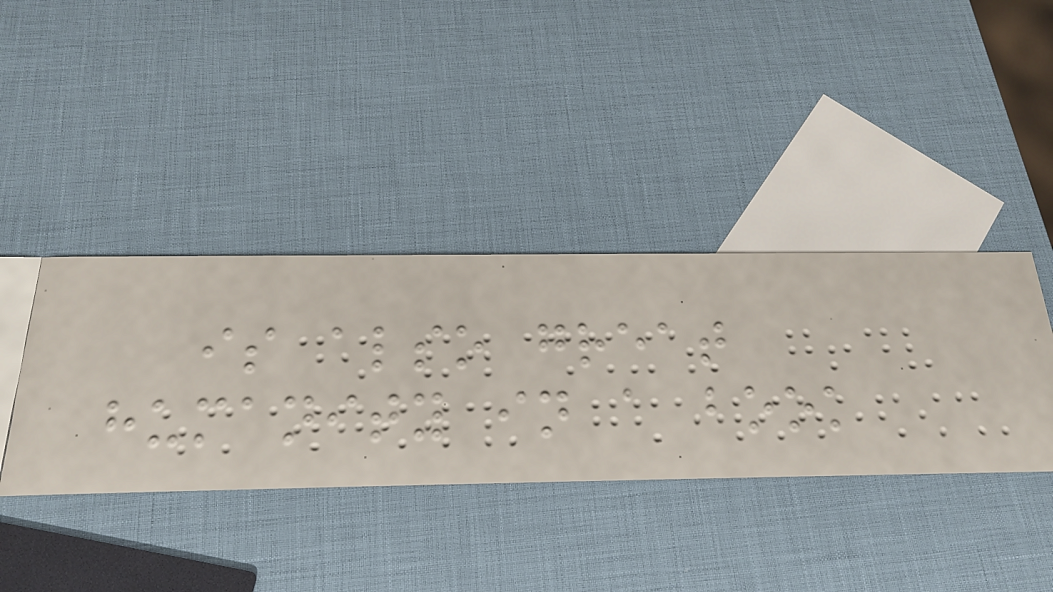is also great
humanity in a book
